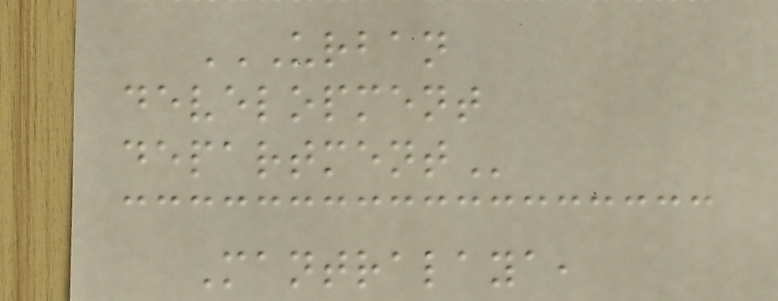URBAN
DEVELOPMENT
DEPARTMENT
Mantralaya,
